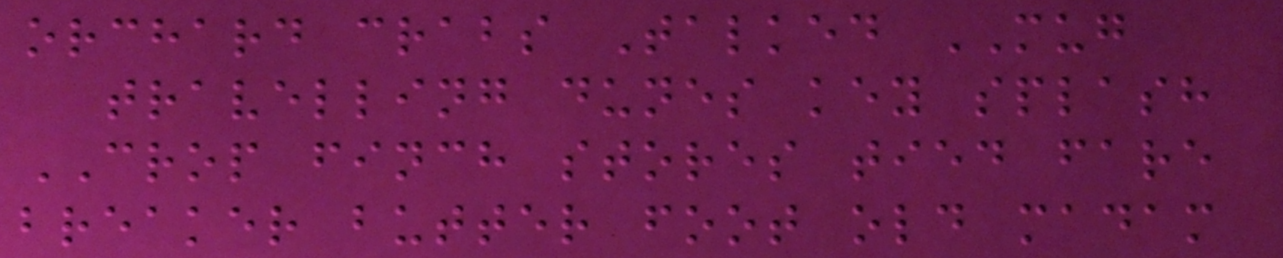orchard crabs Talked MUG
travelling dunes key splash
CROP finch stores tied fare
breaker butter foot old madam
